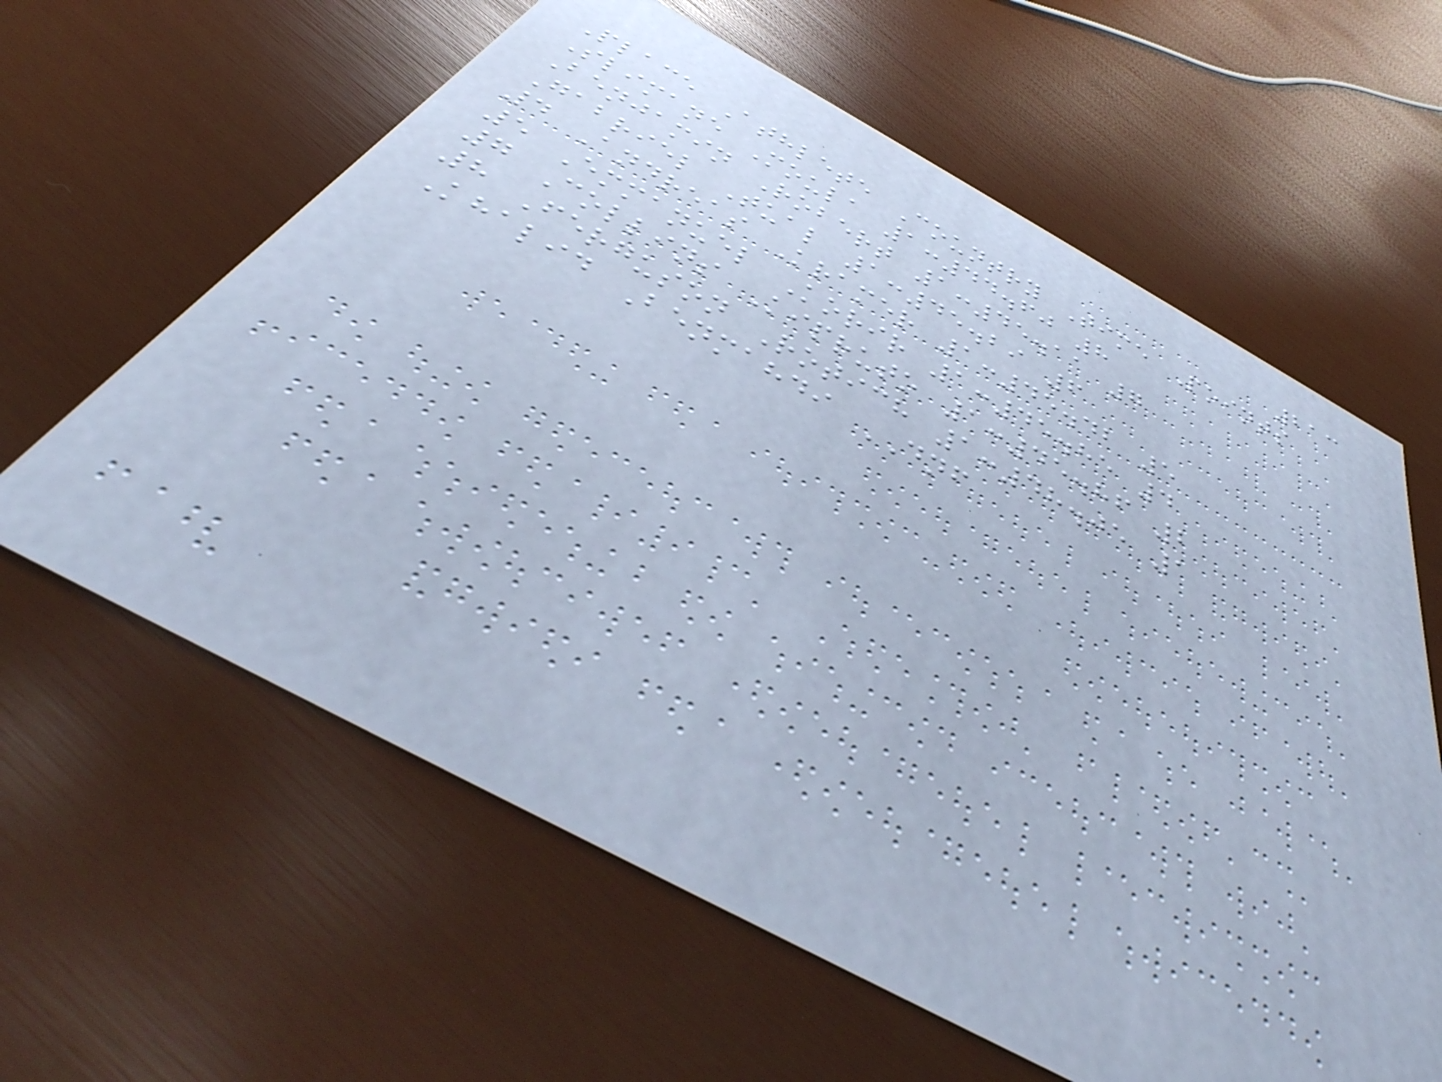213
Place Athlete Country Time Points
Slimane Moula 1:44.60 8
Benjamin Robert 1:45.11 7
Gabriel Tual 1:45.29 6
4 Andreas Kramer 1:45.42 5
5 Emmanuel Korir 1:45.85 4
7 Collins Kipruto 1:45.86 2
8 Ferguson Rotich 1:48.05 1
Khalid Benmahdi DNF
